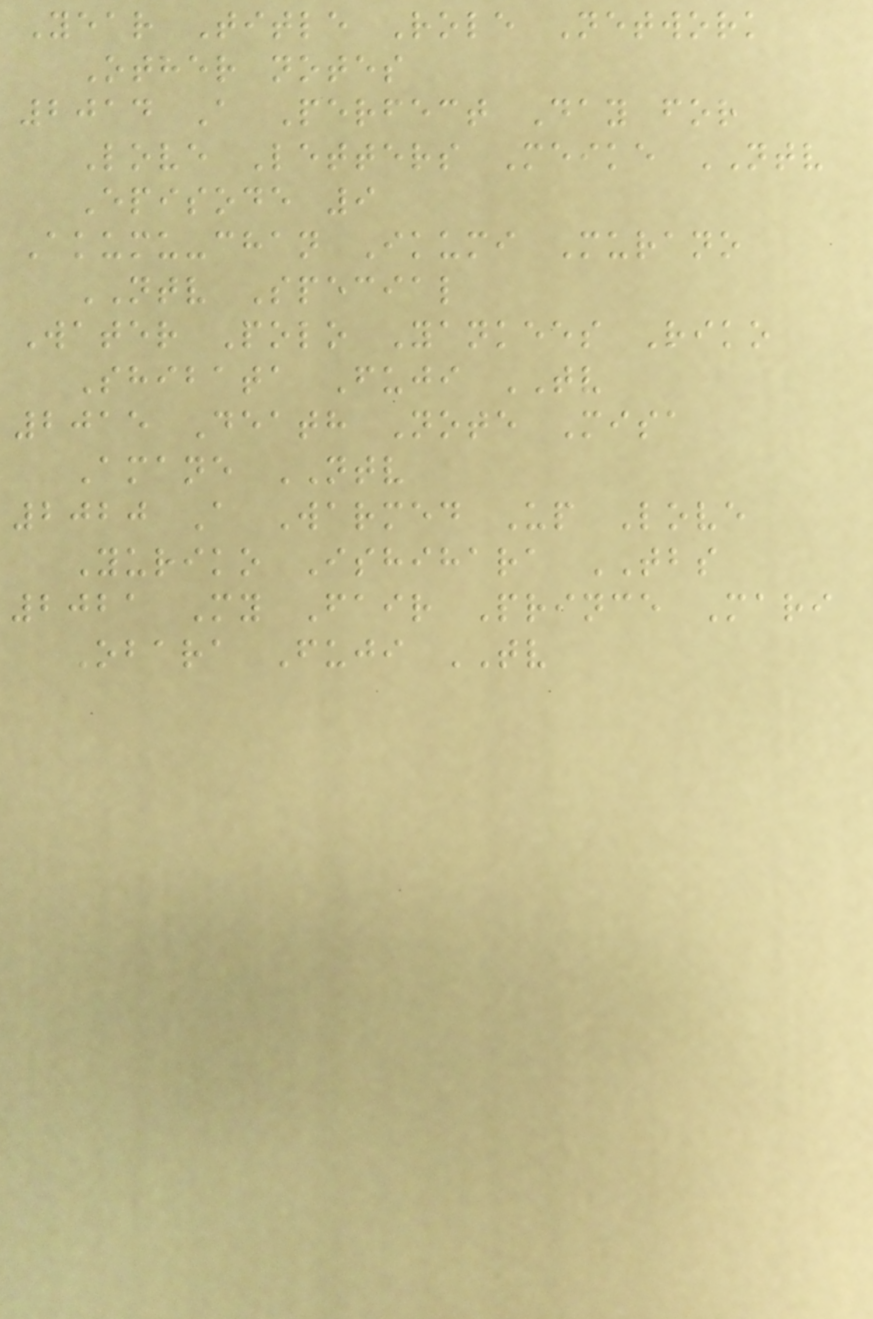Year Title Role Network
Other notes
2014 A Perfect Day for
Love Letters Meike NTV
Episode 9
Akumu-chan Ikumi Murano
NTV Special
Water Polo Yankees Riko
Shibata Fuji TV
2015 Death Note Misa
Amane NTV
2020 A Warmed Up Love
Yuriko Ishihara TBS
2021 My Fair Prince Mari
Obara Fuji TV
